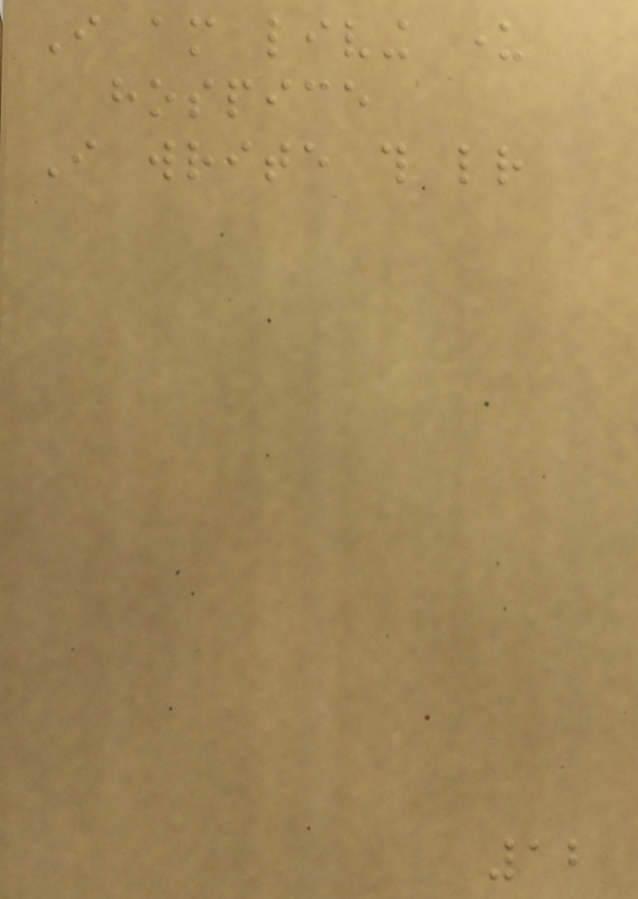I am living under
hospice
I write this letter
12
